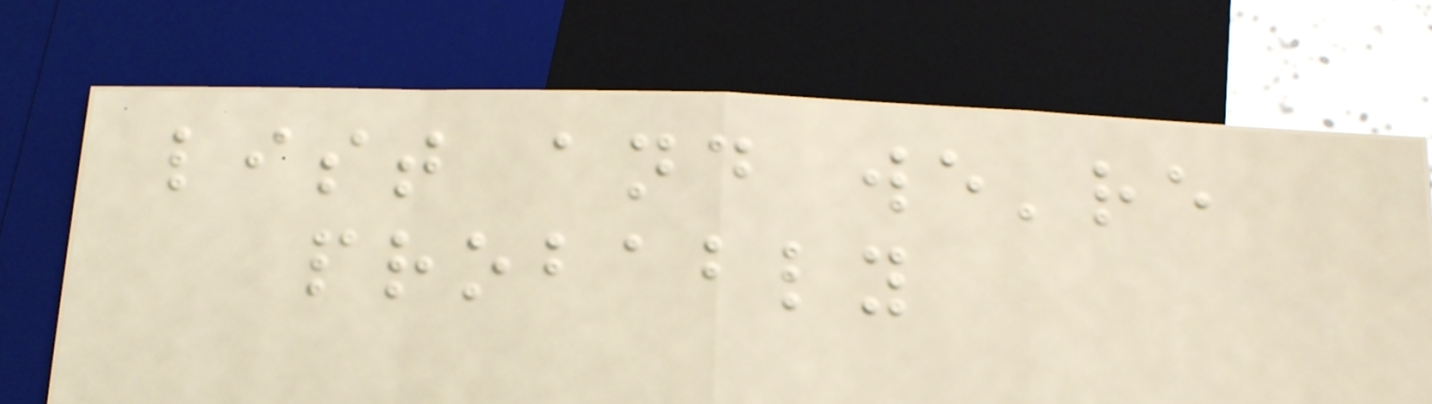list and we're
probably
